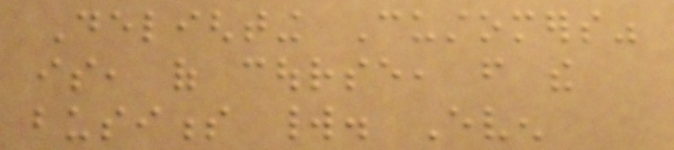Delighting Customers"
is, of course, from the
business world. Even
